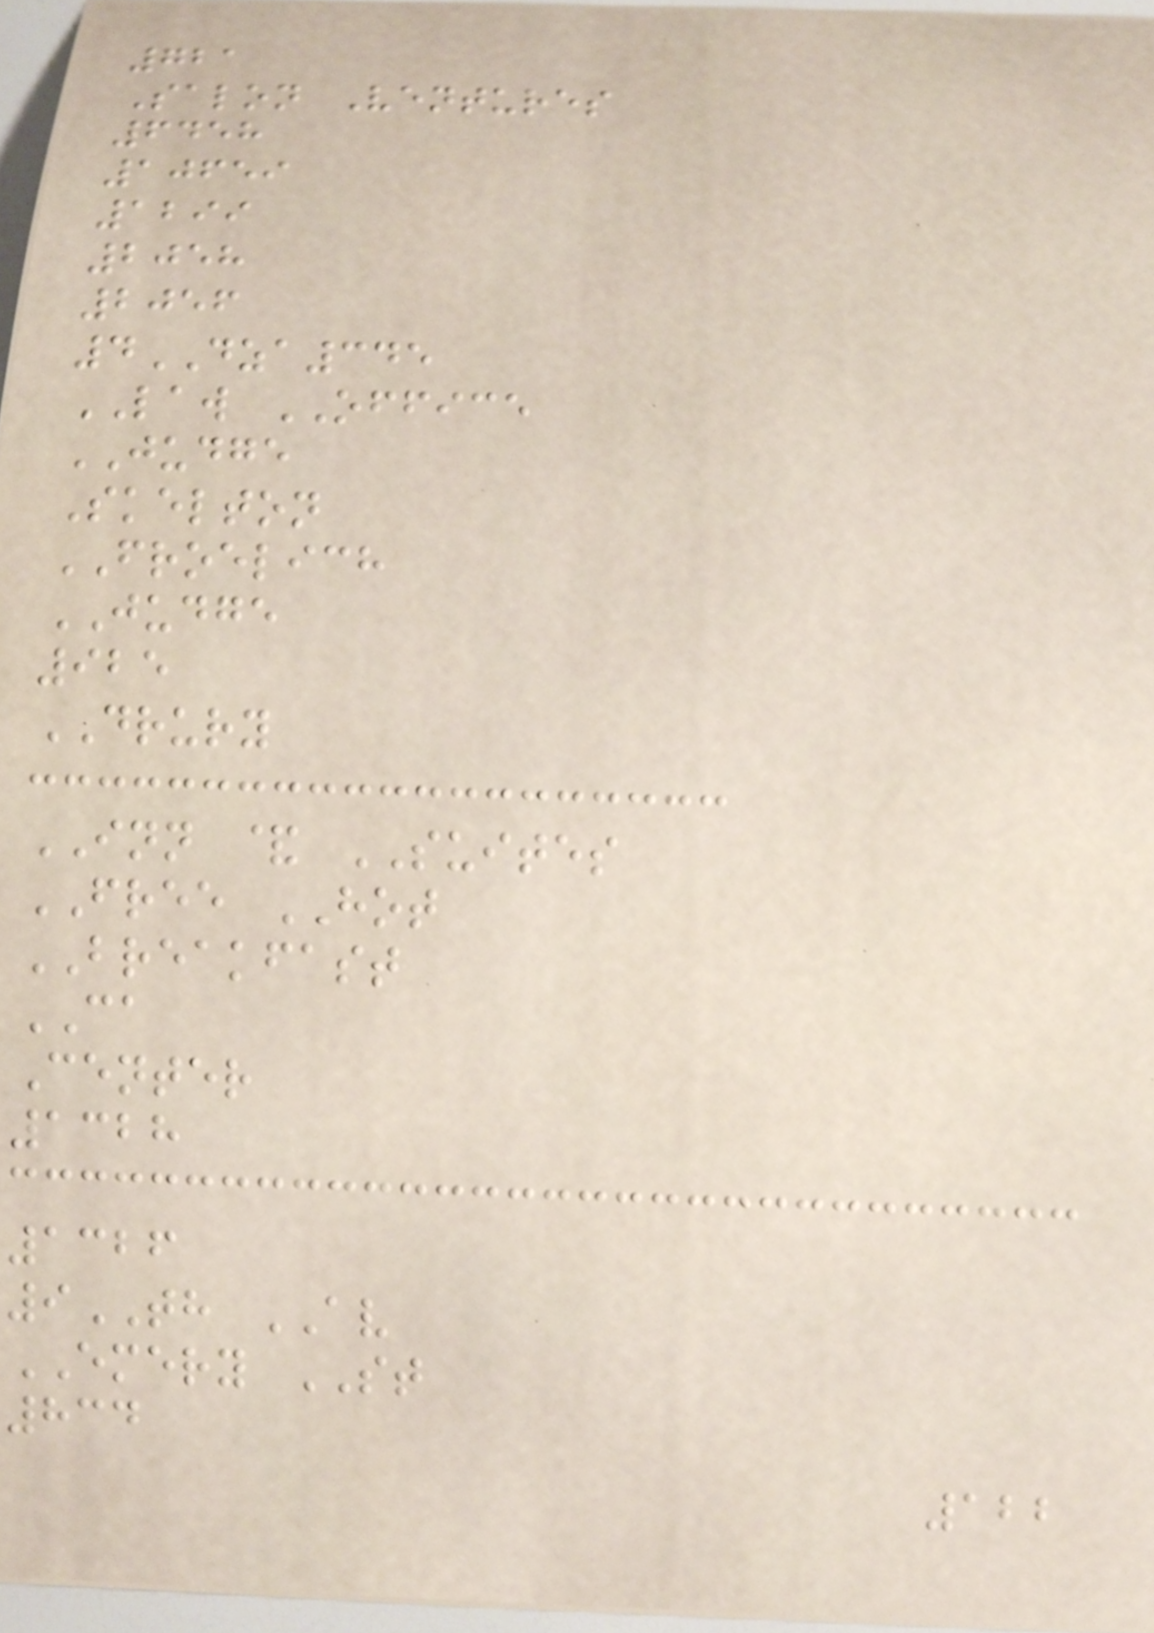721
Salon Ventures
6458
10659
1299
2058
2056
4DZA345
LAW OFFICE
JUDGE
Skelton
FROELICH
JUDGE
925
DRURY
INN & SUITES
FREE HOT
BREAKFAST
CA
Center
1328
1326
9TH AV
EMERY ST
834
122
